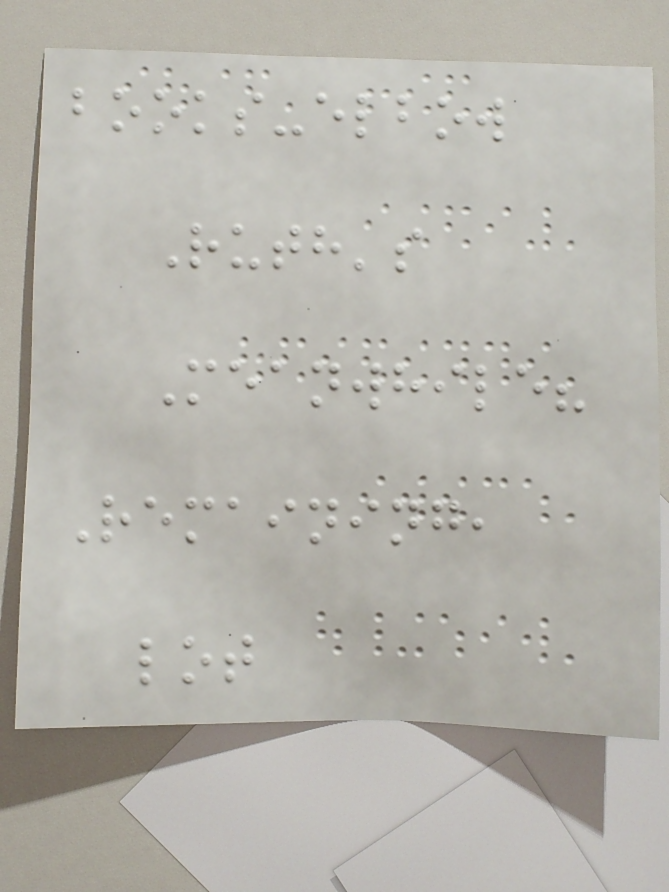books-elbow
Ruth's
Meanwhile?
Remaining,
lot
